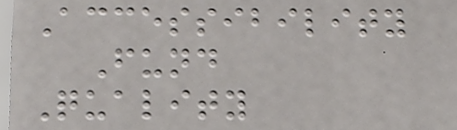Accessibility
Fund
Quality
